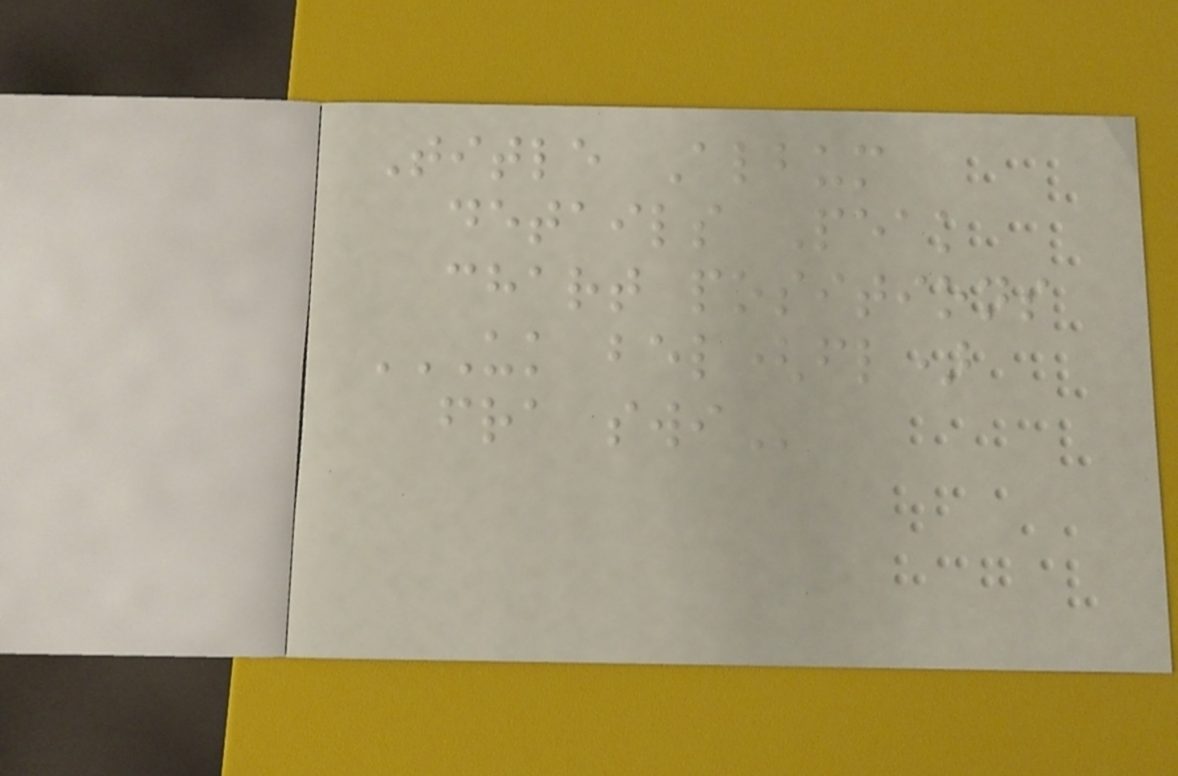Title Album
details Peak
chart positions
UK BEL(FL)
FRA SWI
